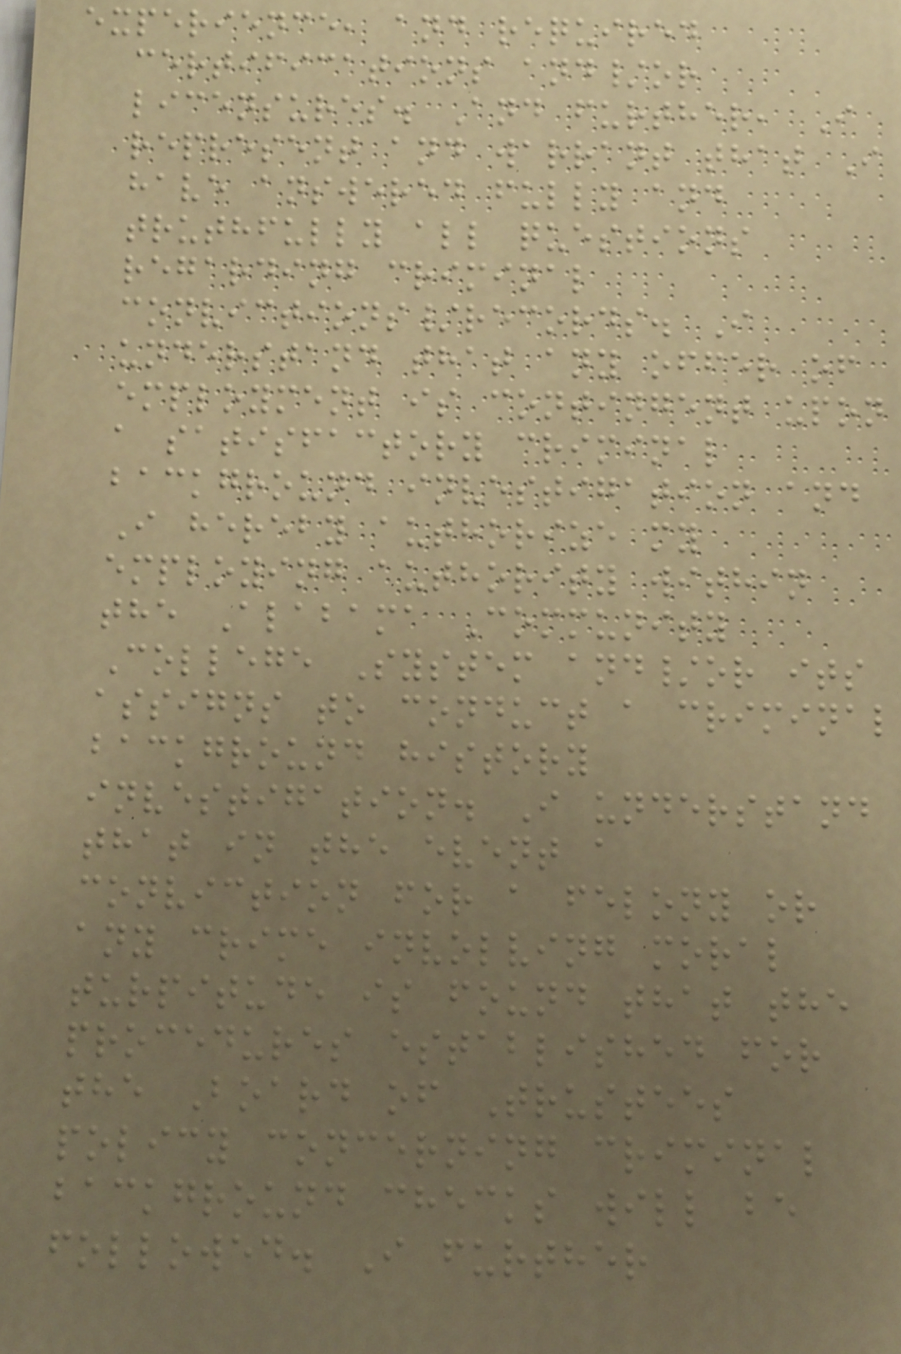experience, and required
certifications and/or
licensures. And further, I
represent and warrant that I
have answered fully and
truthfully all questions
regarding criminal
convictions/records. I
understand that any offer of
employment is contingent upon
a satisfactory criminal
background investigation and
I hereby authorize my
employing authority within
the Alabama Community
College System and/or its
assigns to conduct a criminal
background history
investigation. I understand
that in the event a
conviction for a felony or
any crime involving moral
turpitude is found that the
procedures established for
the Board of Trustees
policy concerning criminal
background checks will be
followed. I further
